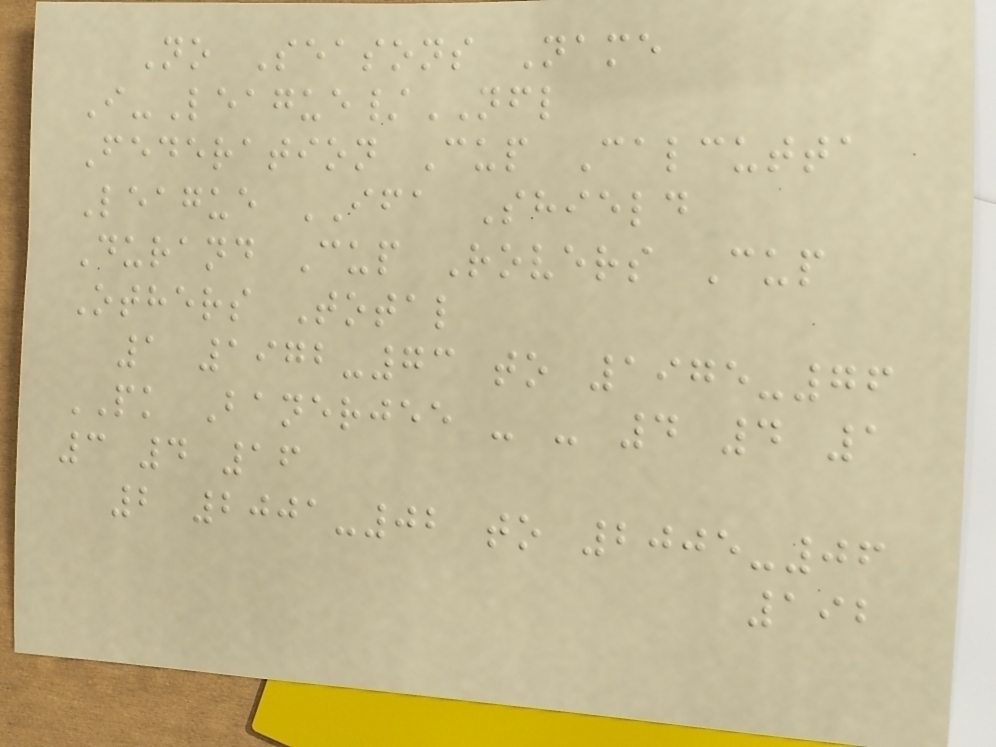No Seasons Name
I-League/NFL
Federation Cup Calcutta
League IFA Shield
Durand Cup Rovers Cup
Others Total
1 1972-73 to 1975-76
PK Banerjee - - 4 4 1
3 4 16
2 2001-02 to 2005-06
192
